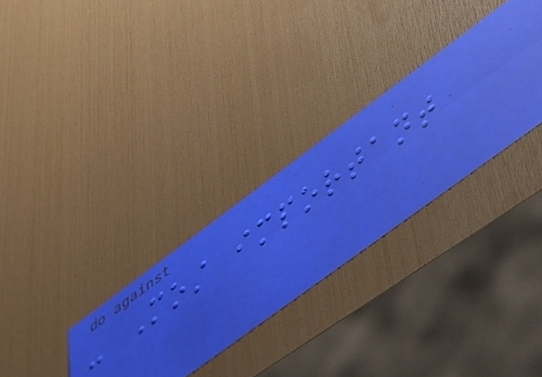- Most important
